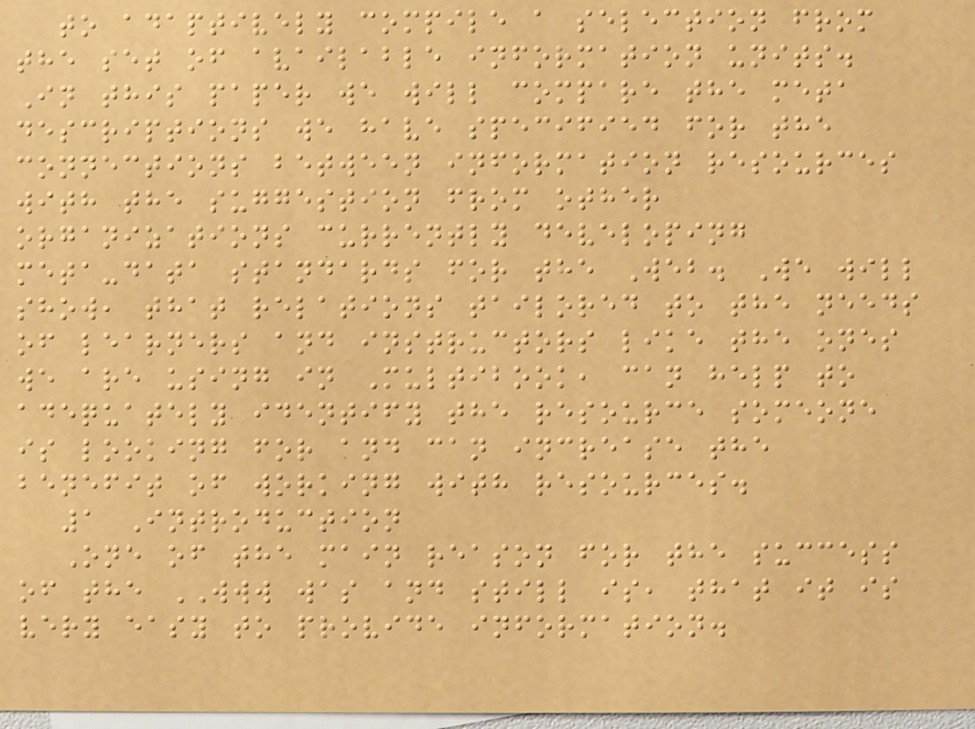to adaptively compile a selection from
the set of available information units.
In this paper we will compare the meta
descriptions we have specified for the
connections between information resources
with the suggestion from other
organizations currently developing
meta-data standards for the Web. We will
show, that relations tailored to the needs
of learners and instructors like the ones
we are using in Multibook, can help to
adequately identify the resource someone
is looking for and can increase the
benefit of working with resources.
1 Introduction
One of the main reason for the success
of the WWW was and still is, that it is
very easy to provide information.
